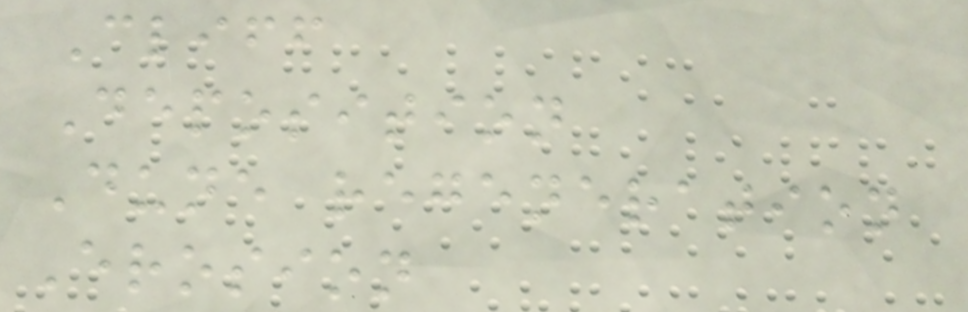Cliff
Deposition
Dune regeneration
Erosion
